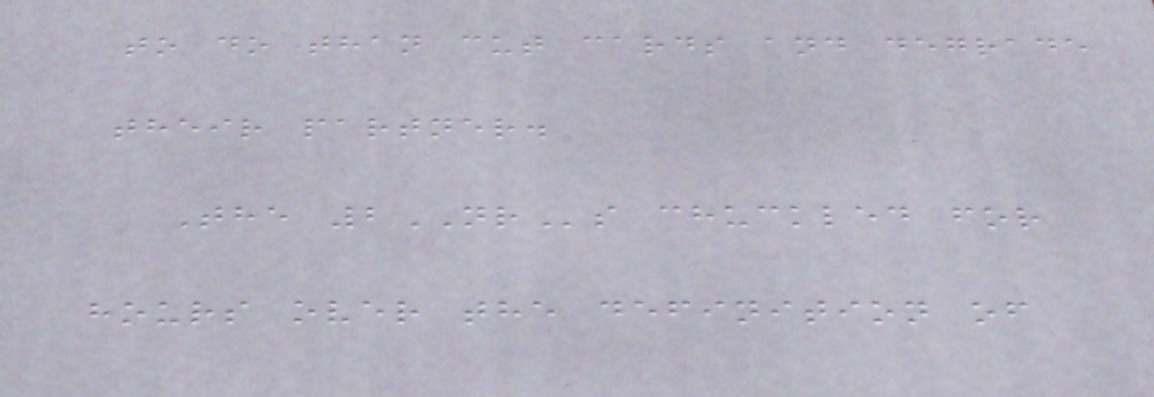to do than cut cards and degrade
their partner.
The 2NRs chuckled for
hours over the definition of
